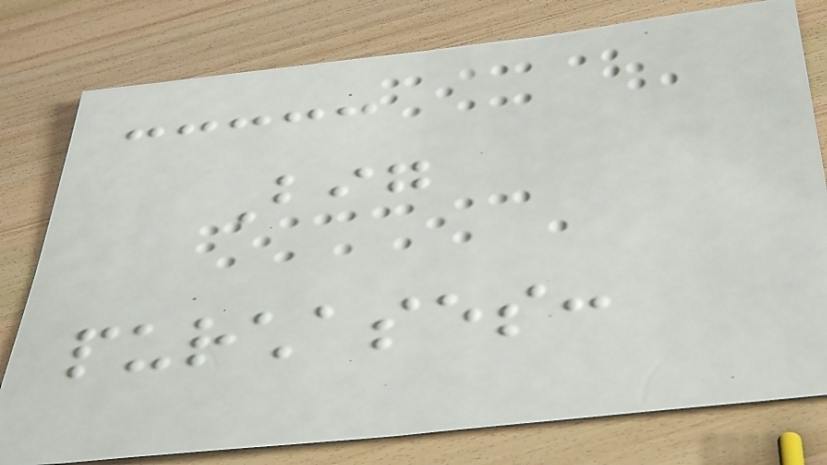Big
purchases:
